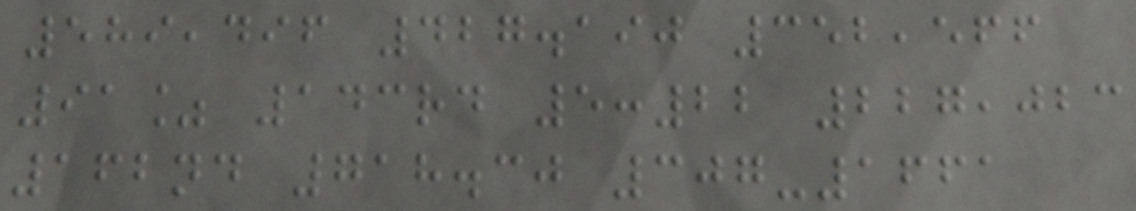589,496 427.190 352,566
91% 143rd 5:22 227,023
162nd 718.30 307-1661
